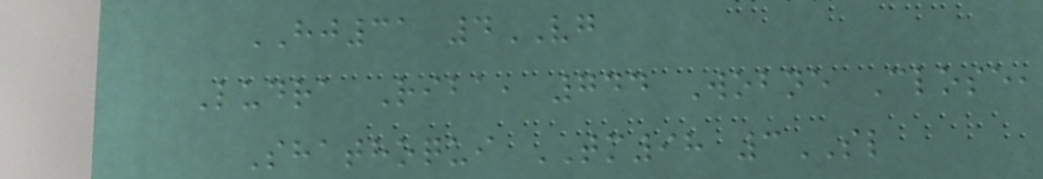HJ31 4VG
Ludra Riba, 744 Wobne Close,
Shathoqui TM98 3SL
